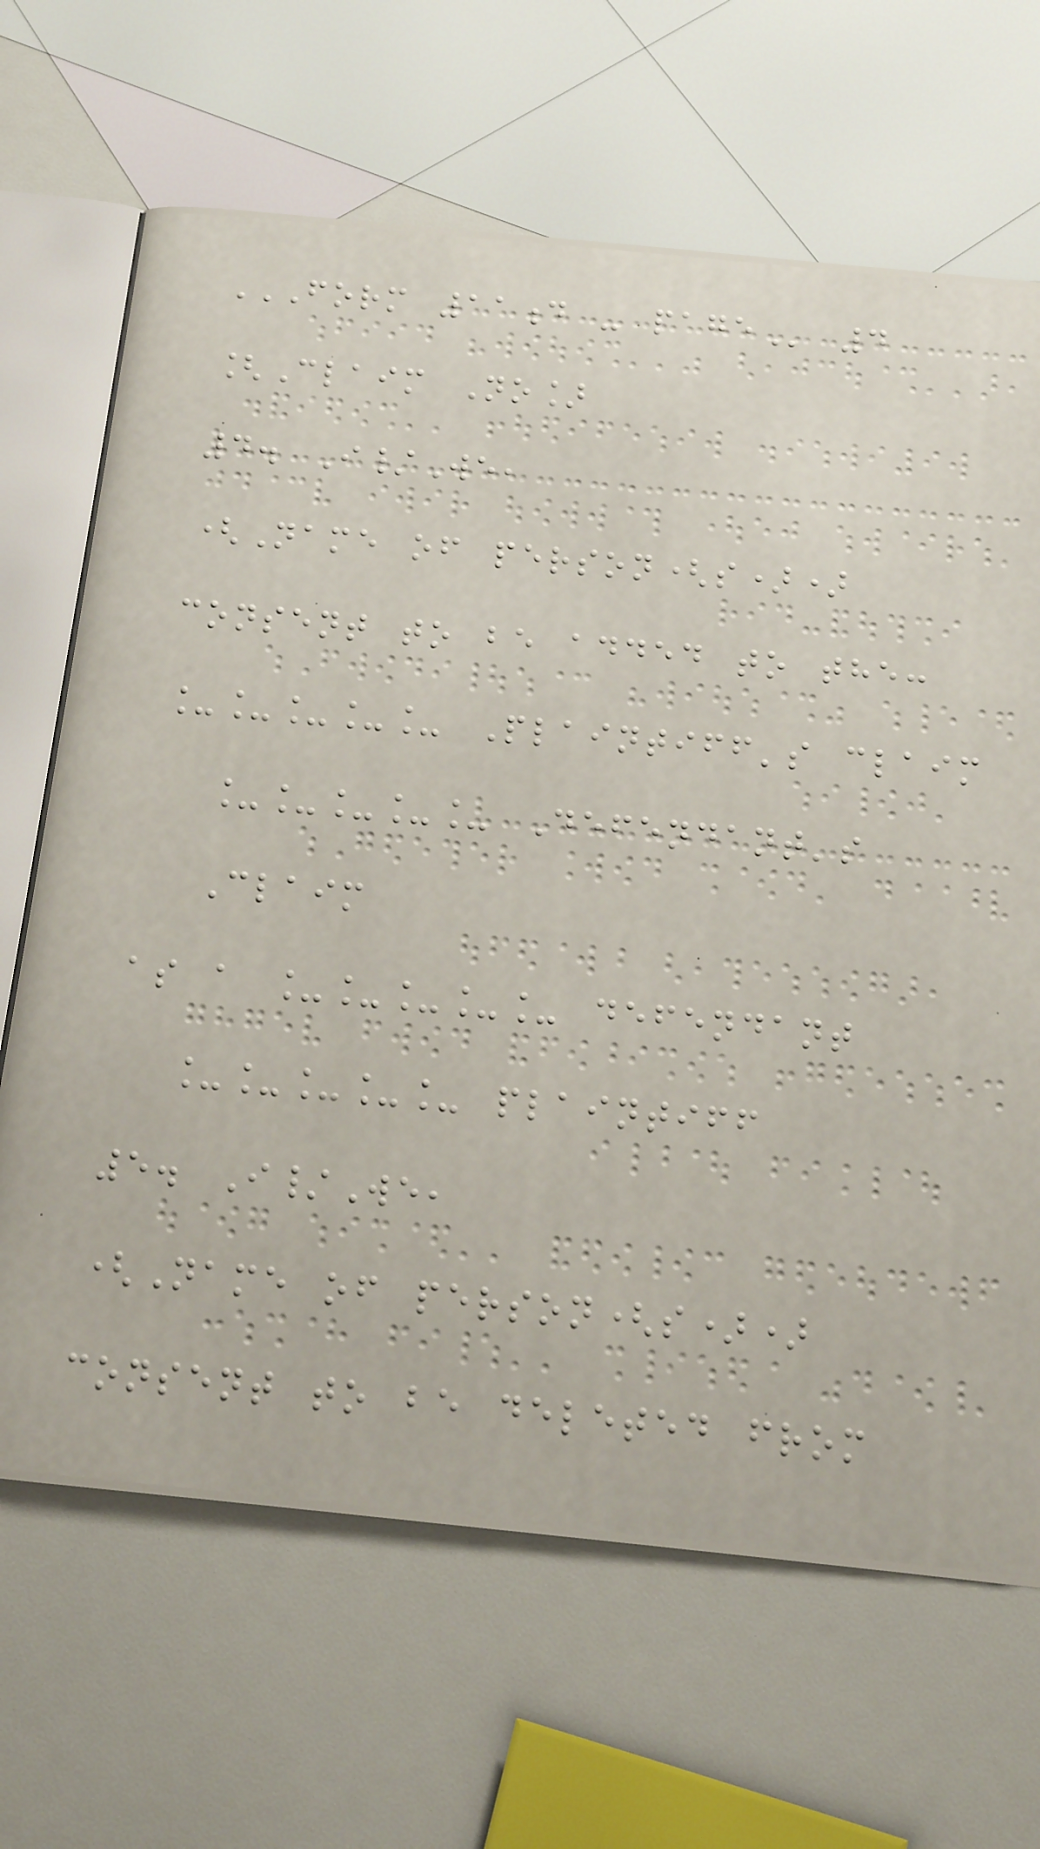FORM 11D - PAGE 4
[Claim No]
4. I/We,
(Name of person(s))
consent to be added to the:
_____ Plaintiff's claim
_____ Defendant's
Claim
as a _____ defendant
_____ plaintiff
5. I/We,
(Name of person(s))
consent to be deleted from
